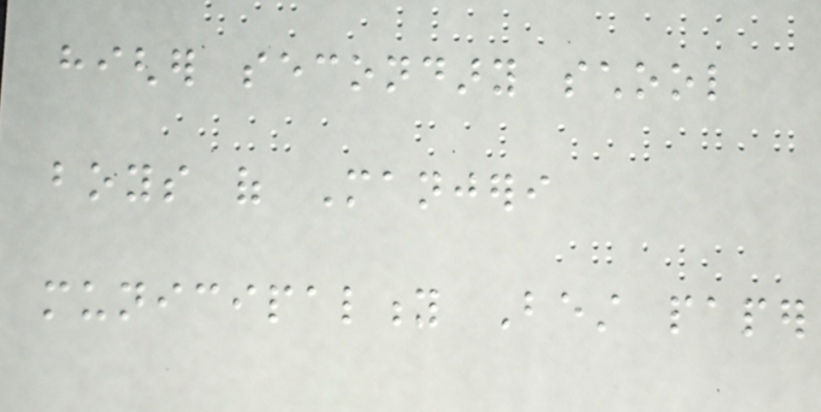higher secondary school
boys of Manjeri
municipality Best paper
